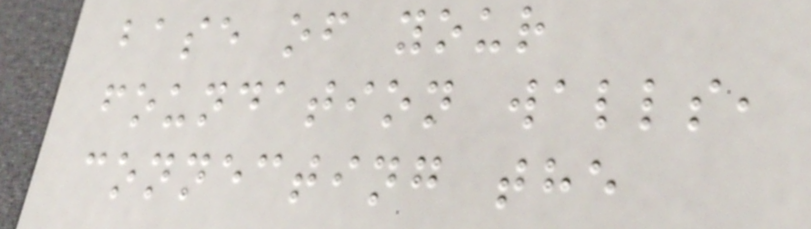base of your
foundation walls,
connecting the
